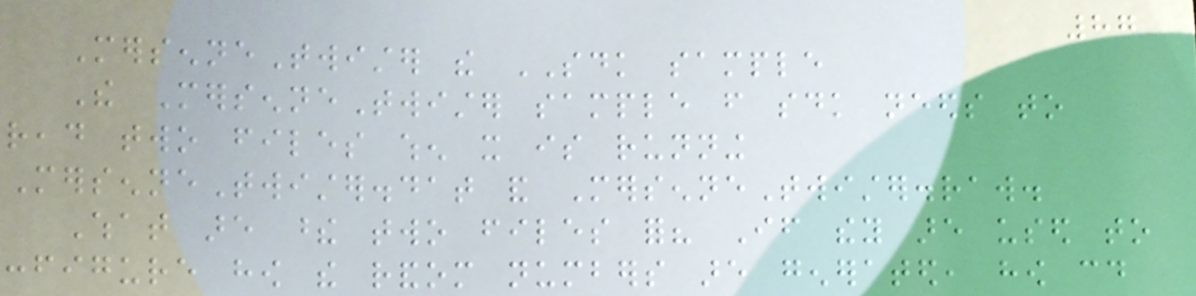87
MersenneTwister the SDK sample
The MersenneTwister sample from sdk needs to
read two files when it is running
MersenneTwister.dat and MersenneTwister.raw.
What are these two files for? If they are used to
configure how the random numbers are generated, how could
